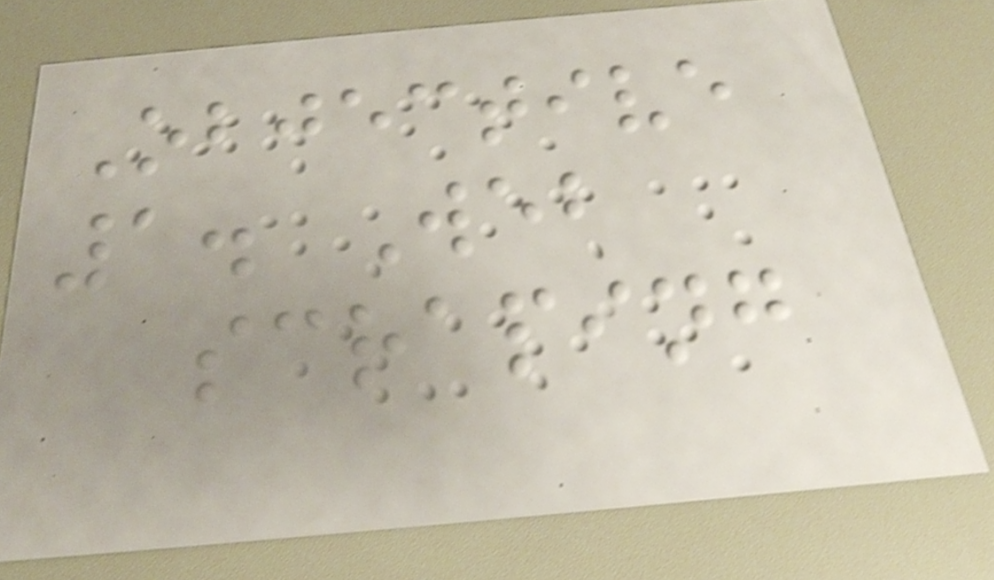Objective
1. Web
scraping
